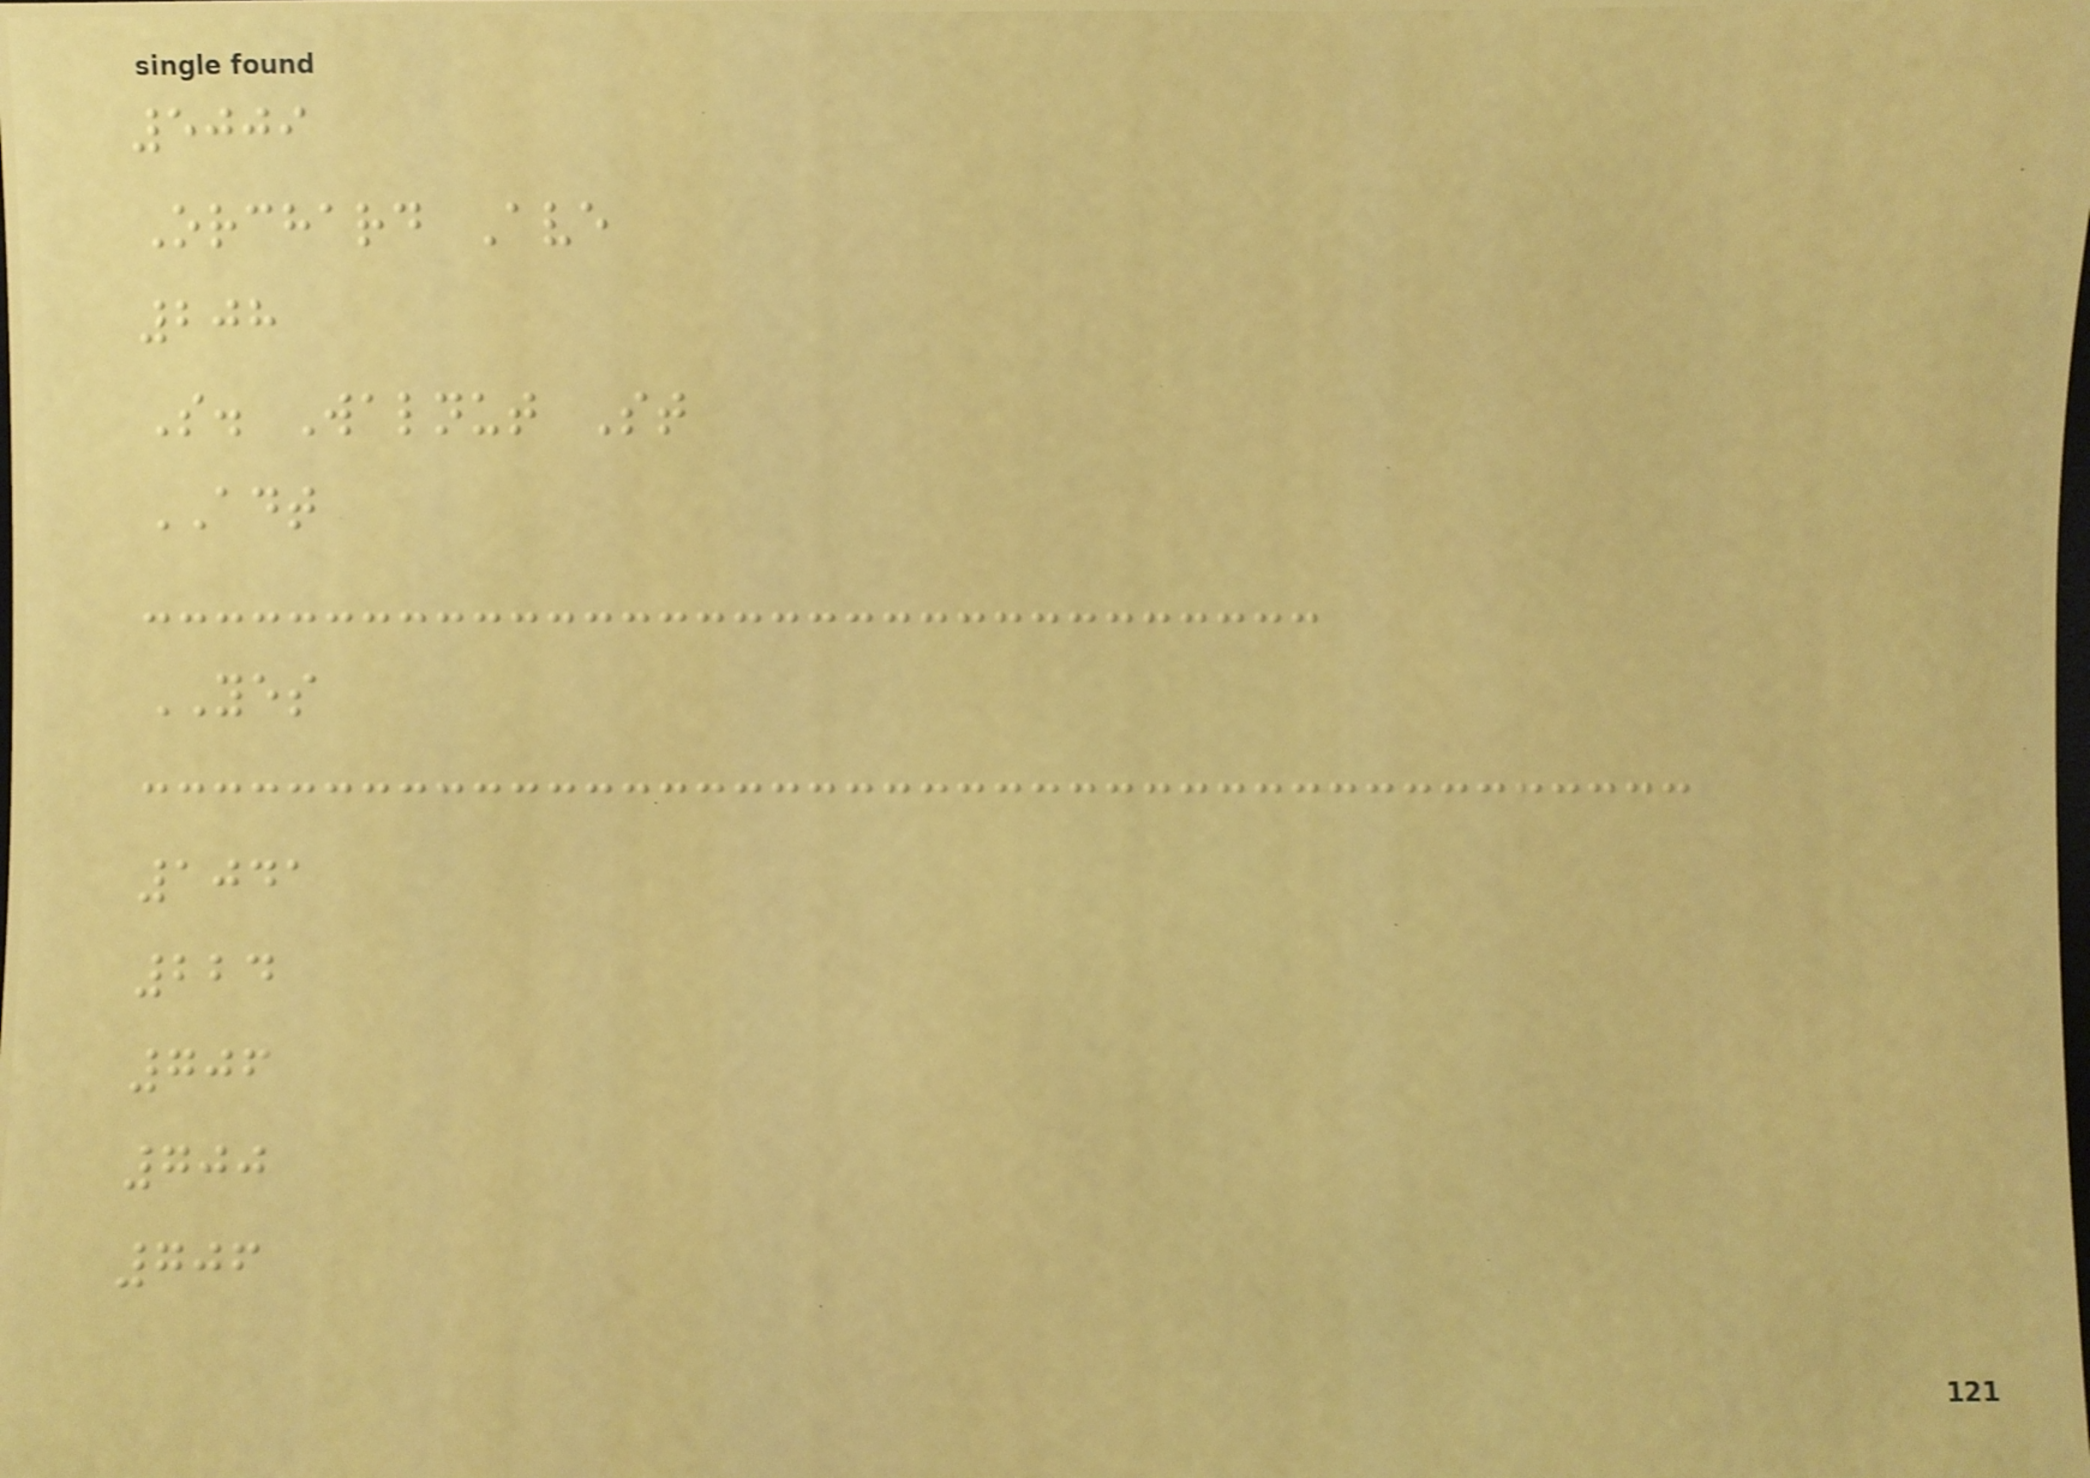5009
Orchard Ave
208
S. Walnut St
ADT
YES
1041
224
706
700
706
